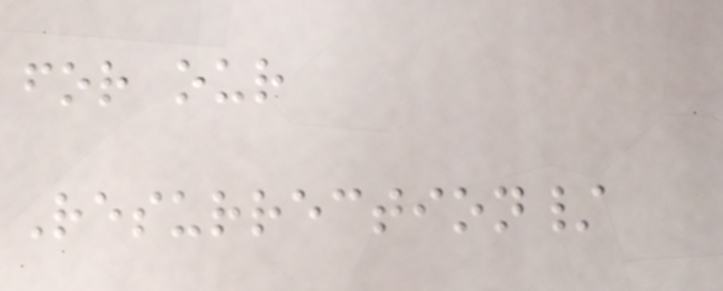for our
Resurrection/
